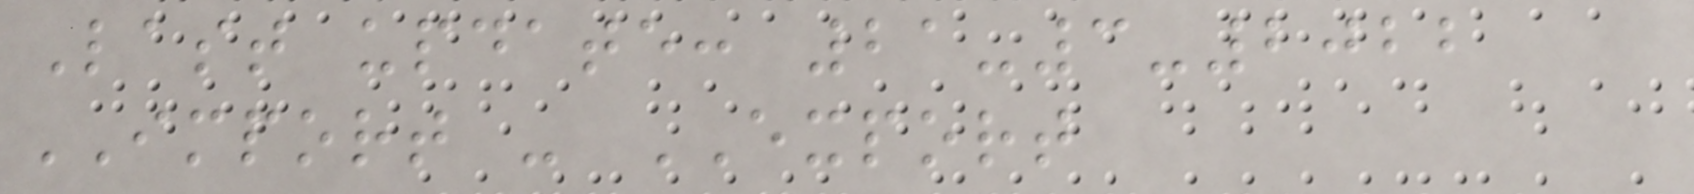Last update: 21-3-2022
IMPORT - EXPORT
